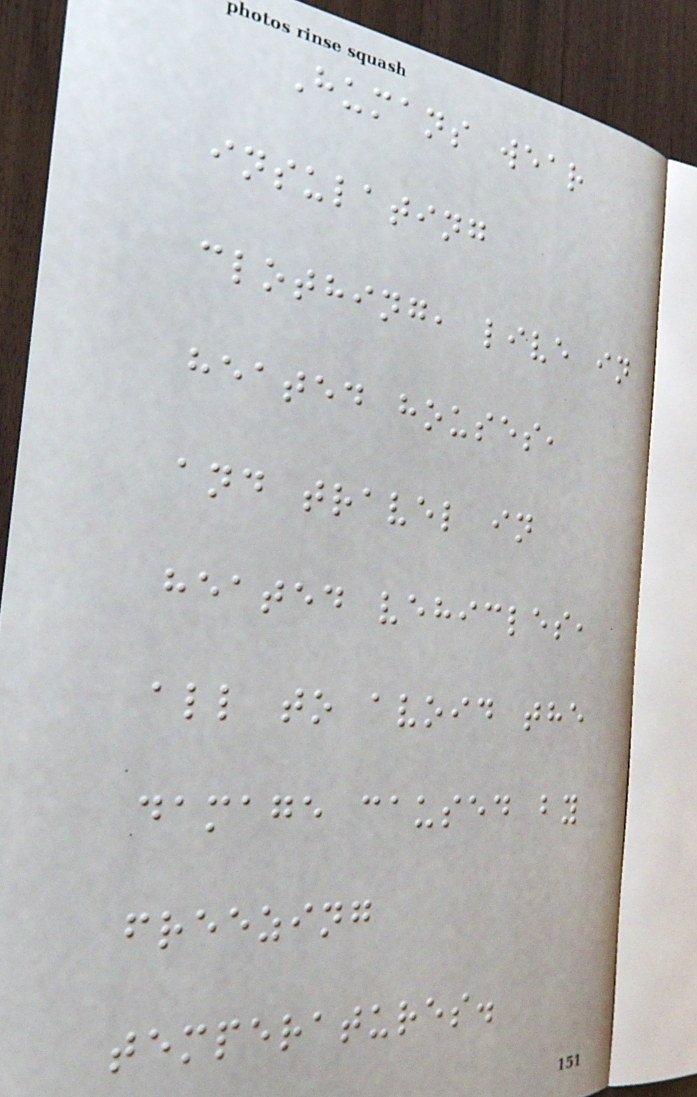Humans wear
insulating
clothing, live in
heated houses,
and travel in
heated vehicles,
all to avoid the
damage caused by
freezing
temperatures.
